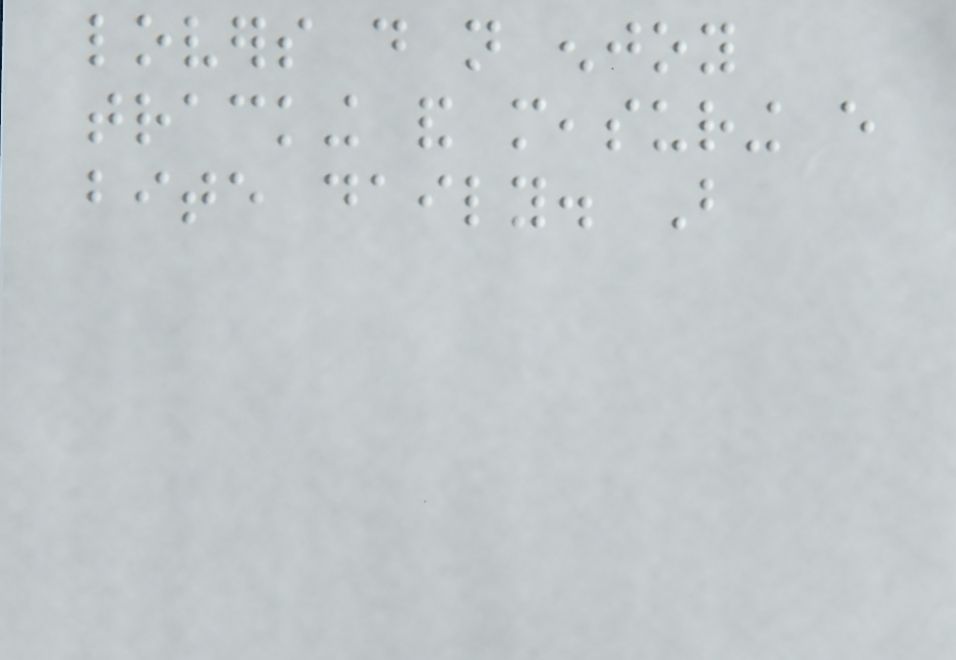lovers do not enjoy
tracking and measuring every
bite daily. But
